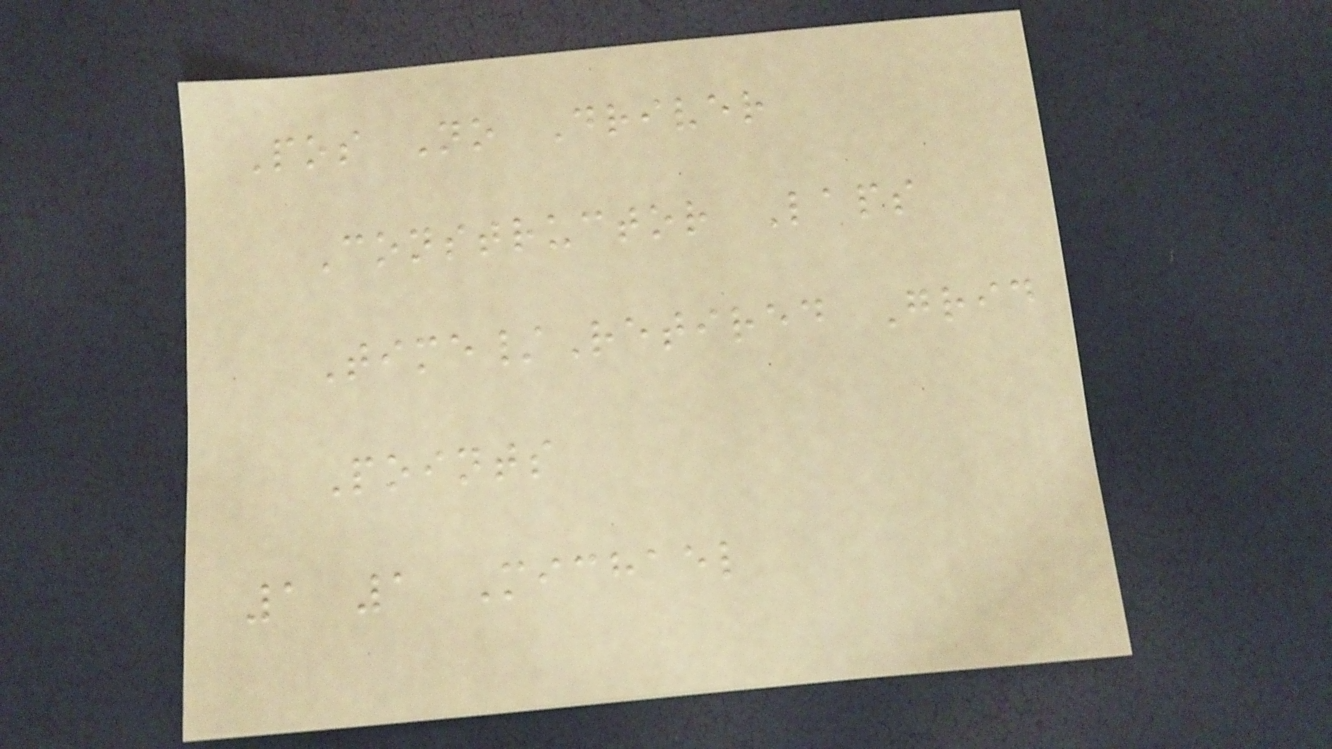Pos No Driver
Constructor Laps
Time/Retired Grid
Points
1 1 Michael
